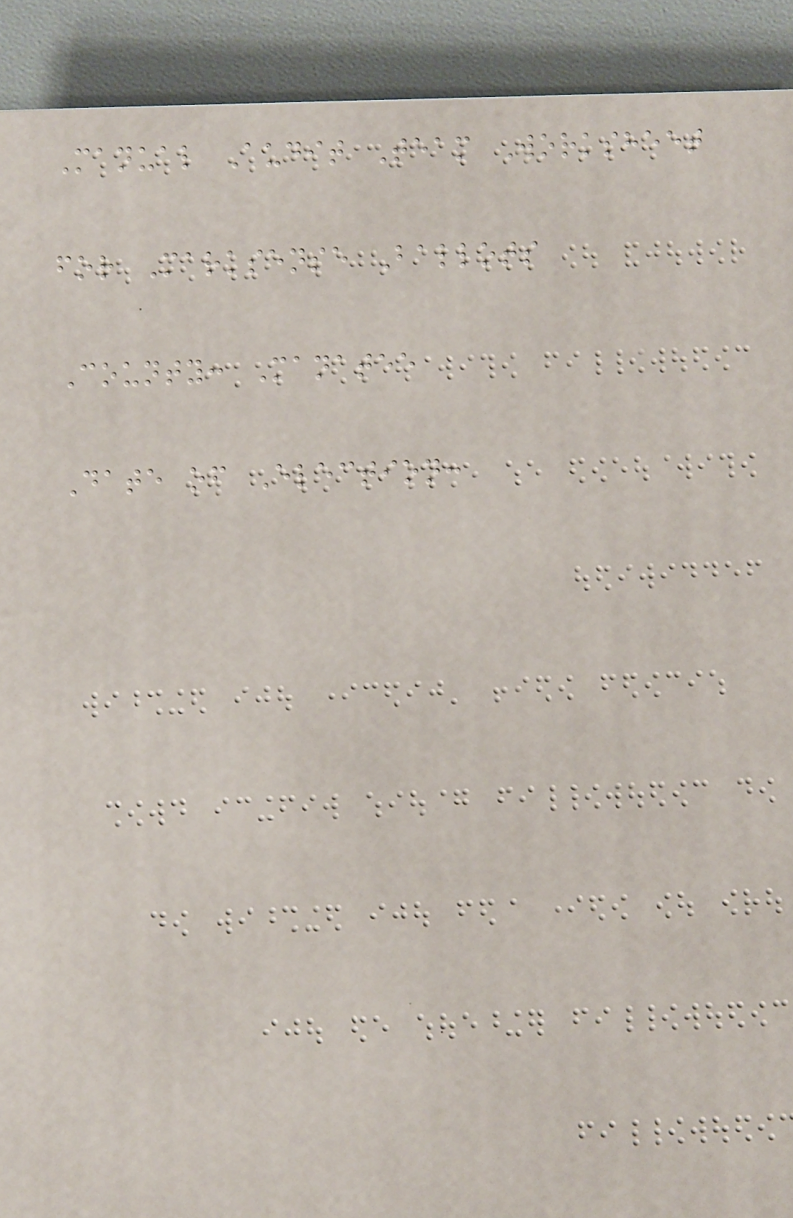Manual Audit Team Worksheet
for Marksense Ballots
County: Manatee
Date of Election:
